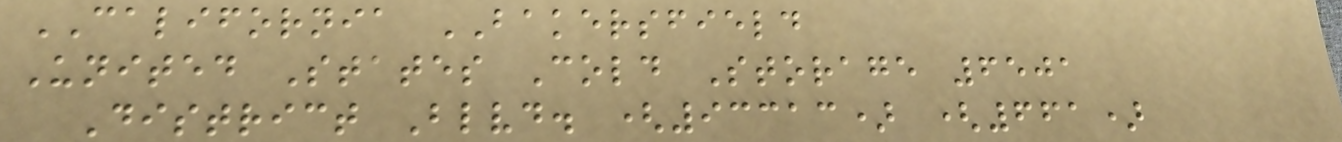CALIFORNIA BAKERSFIELD
United States Cold Storage 6501
District Blvd. (93313) (661)
